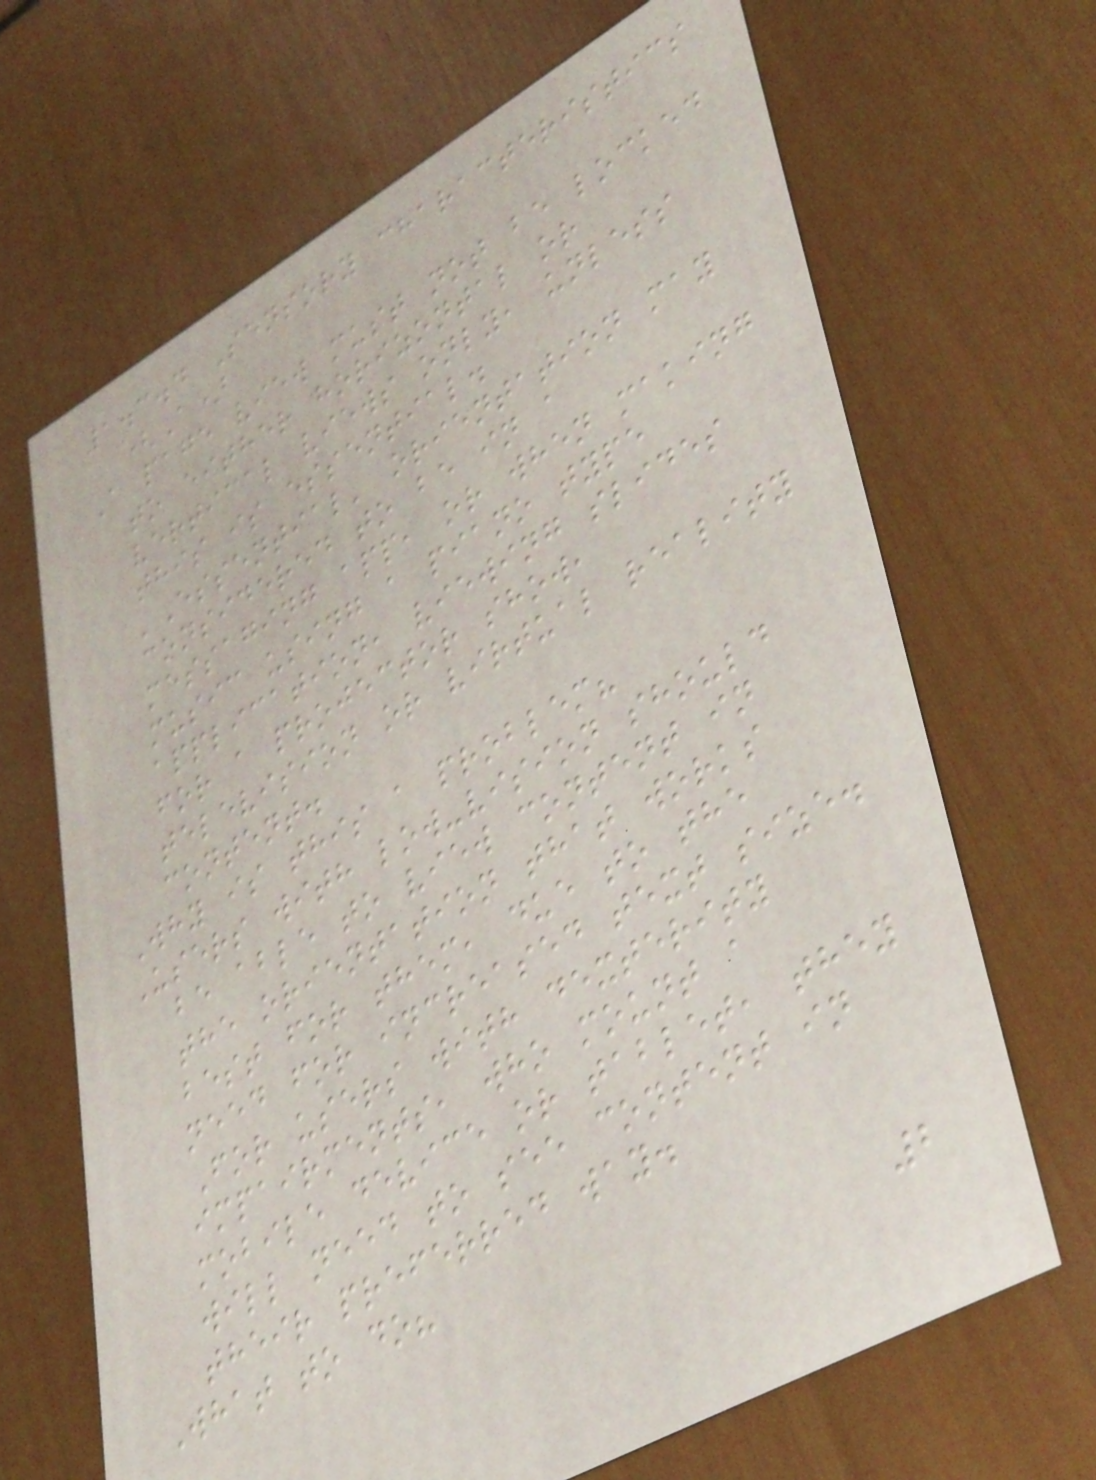1.3.4 Sensory characteristics
(A)
A page view must not be locked
to either horizontal or
vertical views only, unless
this is essential.
'Essential' orientation may
considered to be in a
messaging app, or when making
music using a piano type
application, viewing slides
for a projector show,
television or virtual reality
content.
Why is this a problem?
Users with low-vision should
be able to view content in
the orientation that works
best for them, due to the
need for increased text size.
For users with dexterity
impairments, who mount a
mobile device or tablet, they
will need to see content in
their preferred way.
What to do?
2
